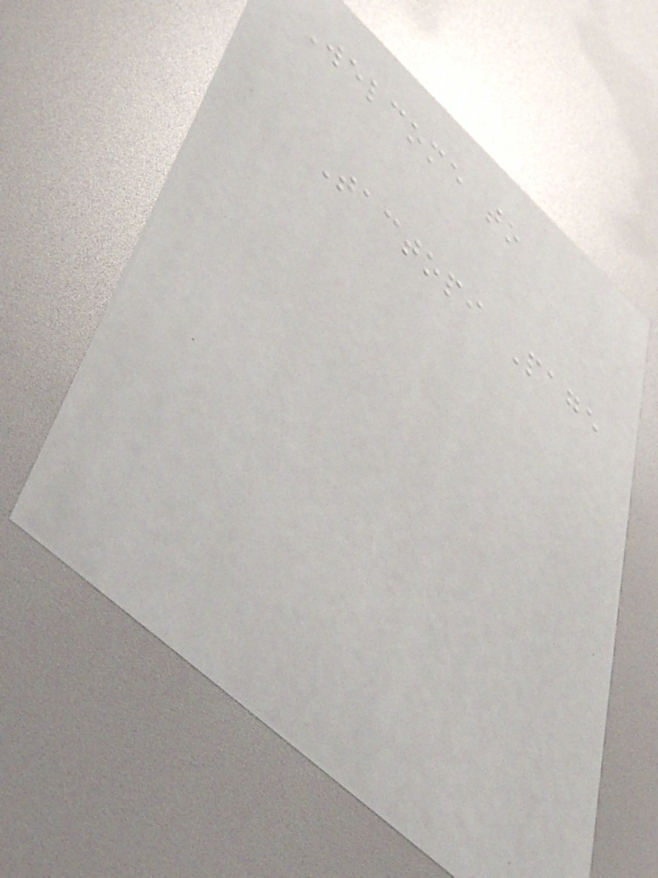Welcome to
Tactopi Page
